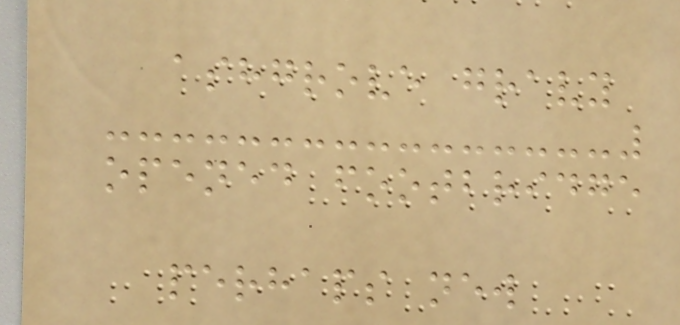ashgrove gravy
opened footbridge
perhaps new
